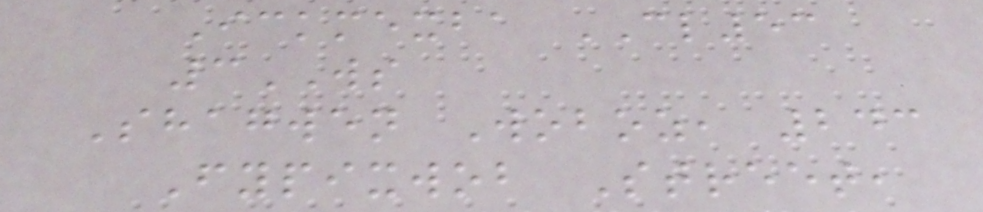Ickmexba CL53
3WS
Shagwen Woboz, 243
Fypixwob Street,
